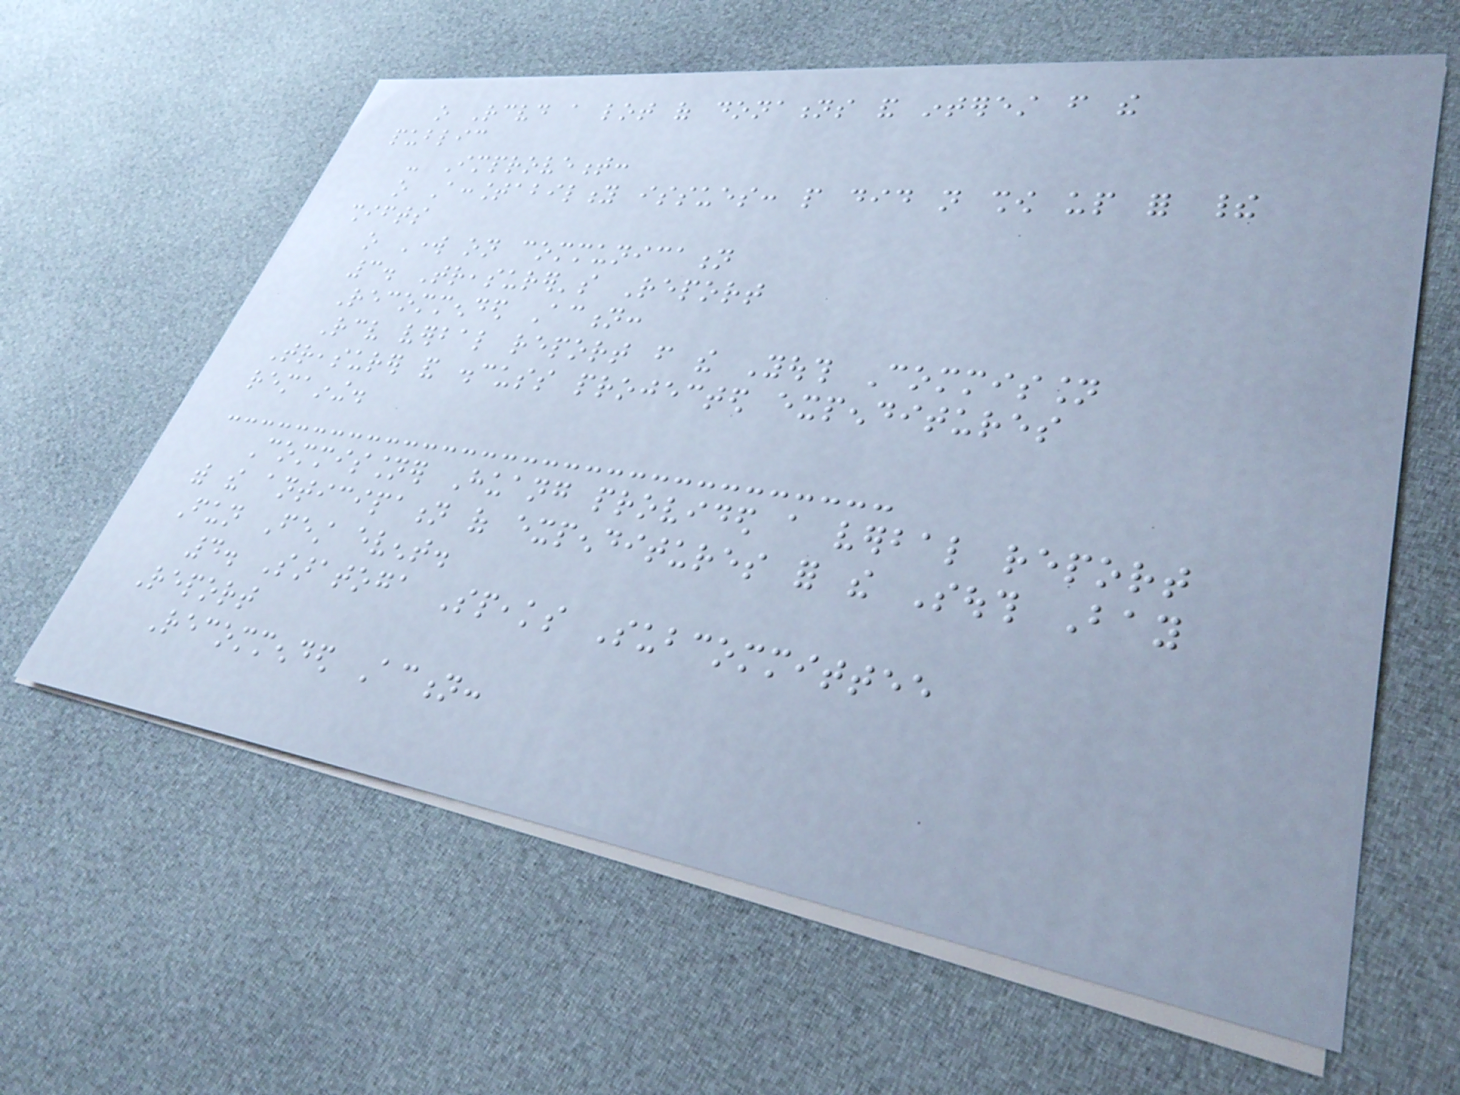o Received a lot of donations and interest from the
public
- Improvement:
o Accountability issues: people did not show up for their
shifts
o Work on communication
3. Treasurer's Report
Recommended Action:
Receive verbal report from the Youth Commission
Treasurer and discuss projected expenditures
remaining.
Commissioner Huang provided a verbal report
with the anticipation of expenditures for the South Bay
Fun Fest event.
4. Saratoga Speaks Subcommittee
Report
Recommended Action:
